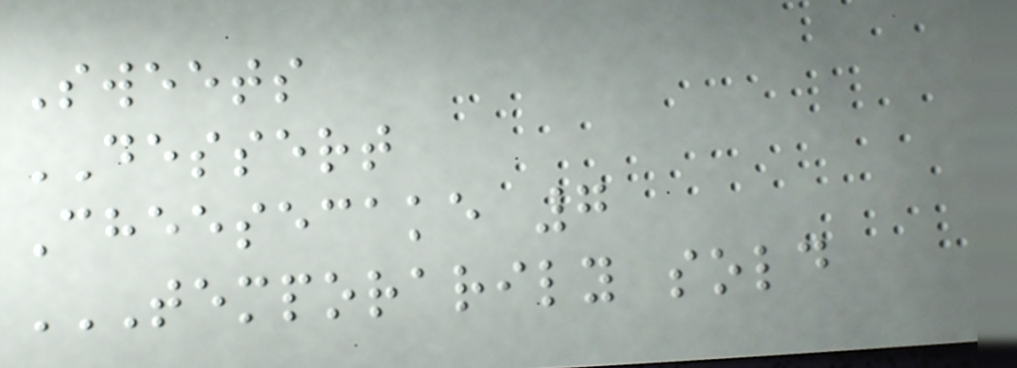Sweets
DESSERT
Cheesecake 7
TEMPORARILY SOLD
